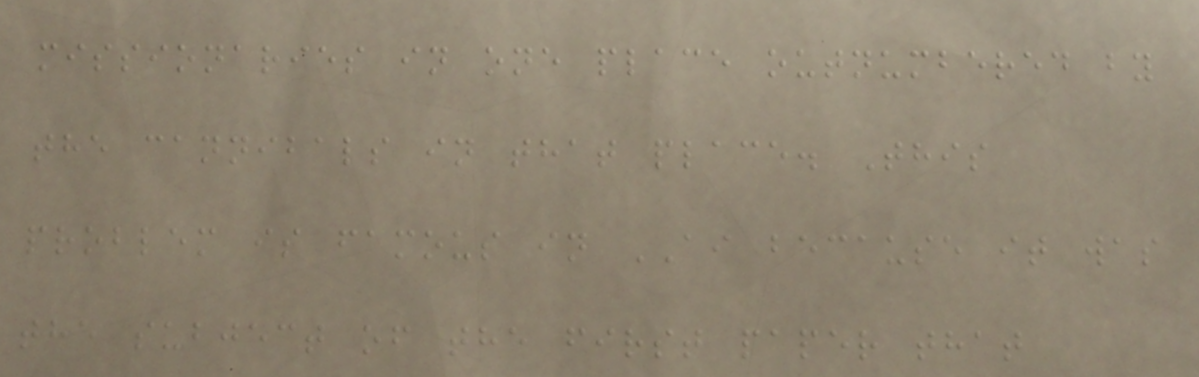missionaries in one place outnumbered by
the cannibals in that place. This
problem is famous in AI because it was
the subject of the first paper that
